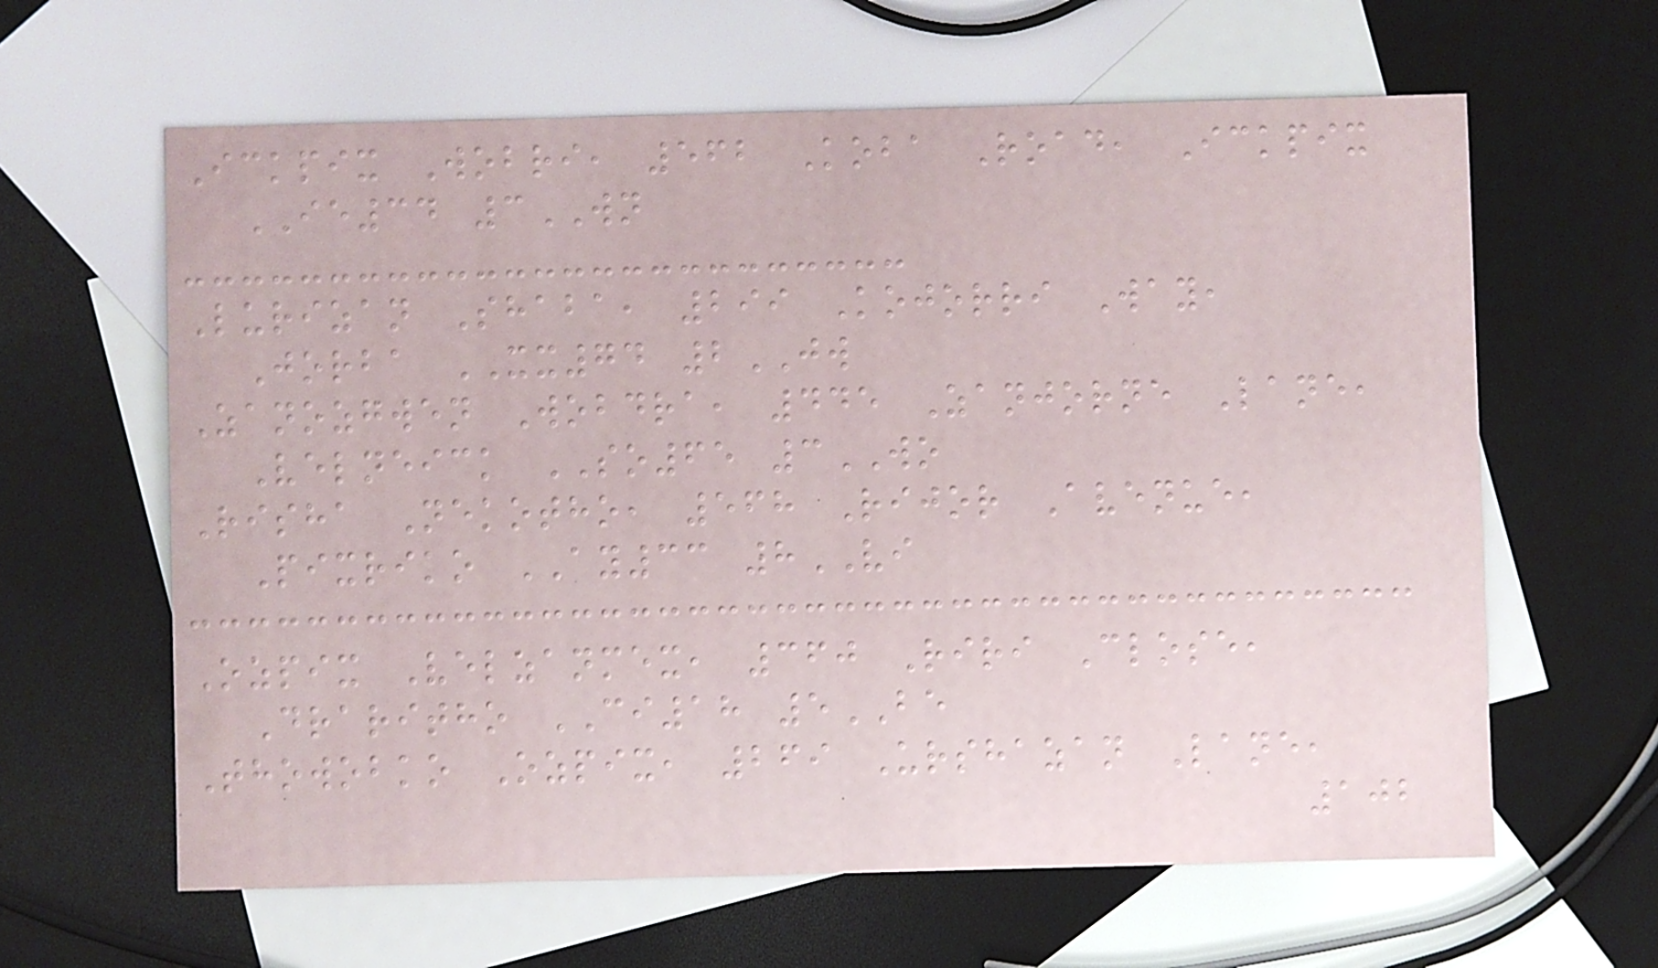Ickpix Wobri, 562 Koba Road, Ickpix
IE34 3WN
Lurizan Shaba, 299 Kojorri Way,
Jorba XX74 2JW
Zanozgwen Wobdra, 445 Zanjorne Lane,
Velneick SO65 3WO
Risha Nekotho, 568 Rijor Avenue,
Pixriko AY33 8VI
Ozpix Velzanmex, 360 Riri Close,
Draritho CI18 5BE
Thowobko Ozpix, 269 Urshazan Lane,
102
